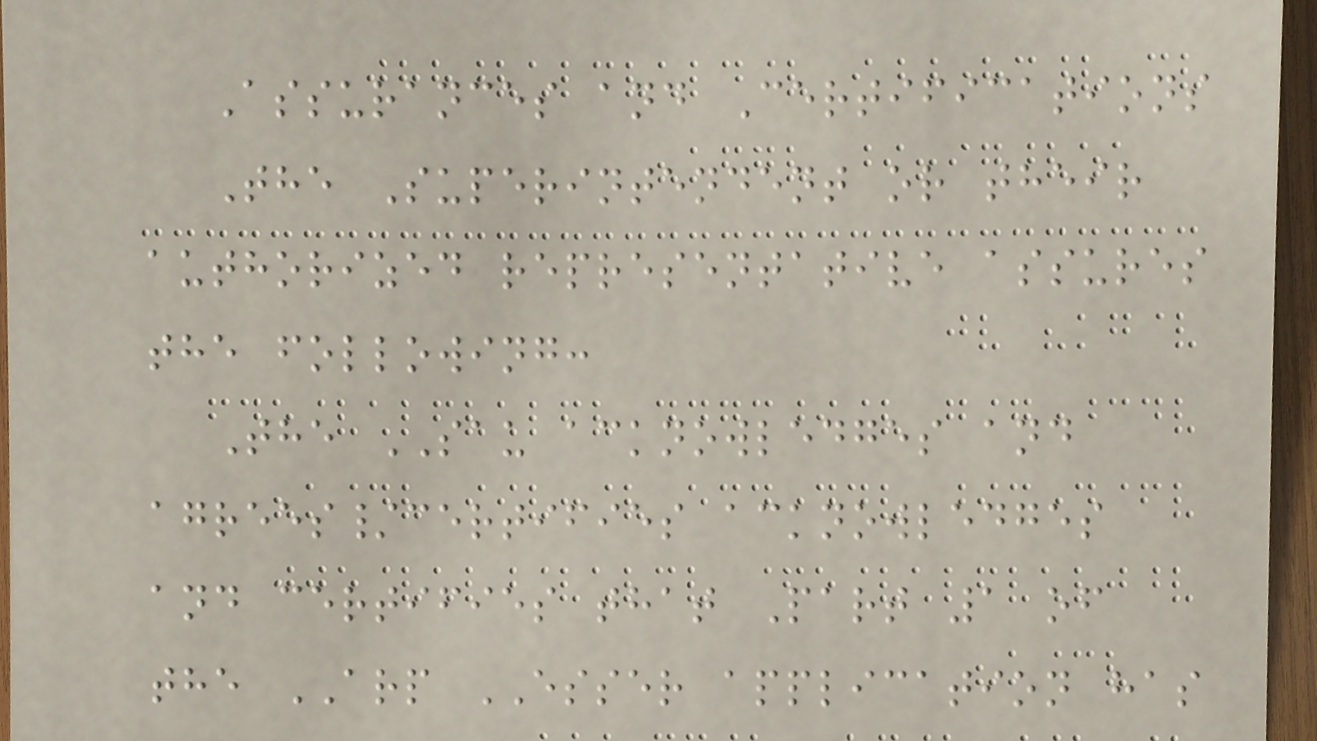Assurances and Certifications
The Superintendent or their
authorized representative assures
the following:
The SAU acknowledges and
agrees/certifies acknowledges
and certifies that Part 1 of
the ARP ESSER application has
